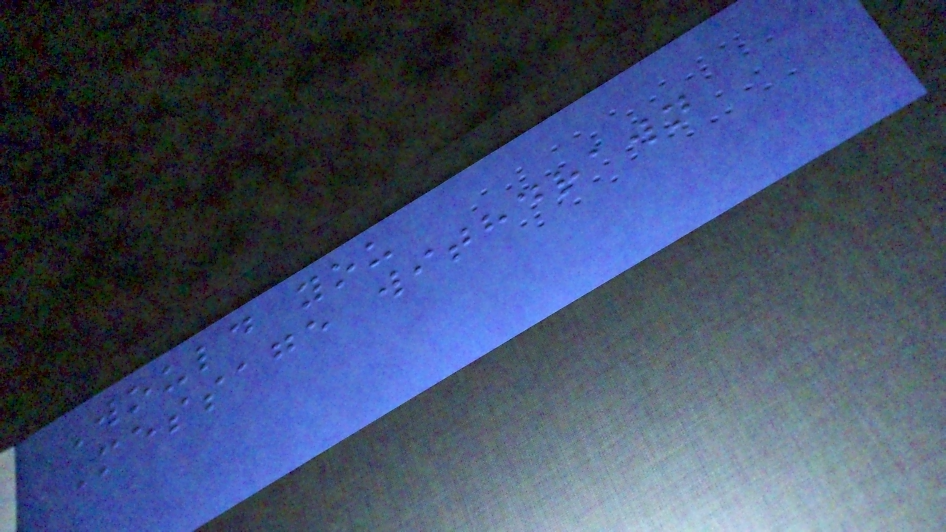Would you
Message withdrawn
